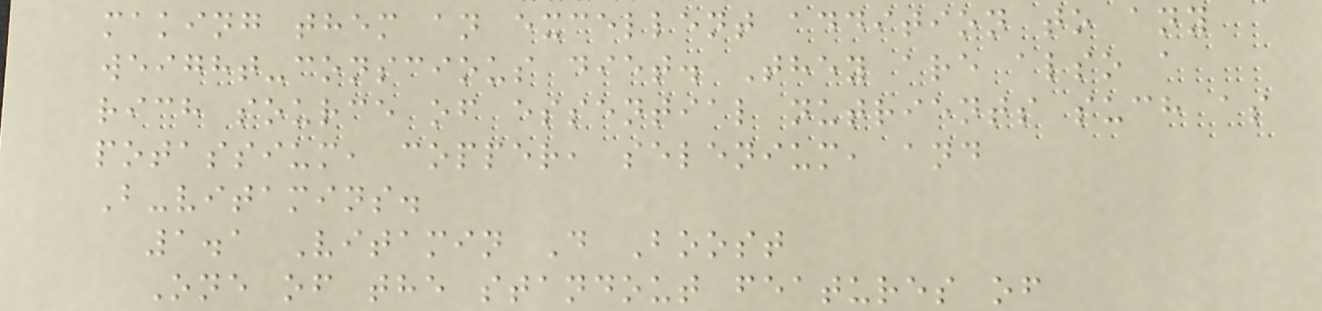making them an excellent addition to any
weight-conscious diet. They are also a
rich source of essential nutrients such as
potassium, copper, selenium, and
B-vitamins.
1.1 Vitamin D Boost
One of the standout features of
